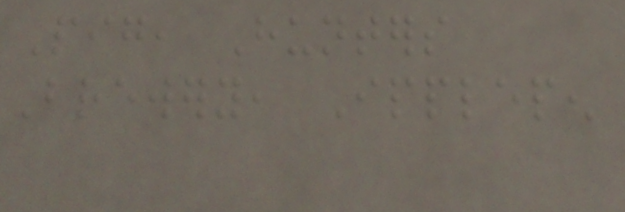Pig, Hunters
Brewery, Ipplepen
